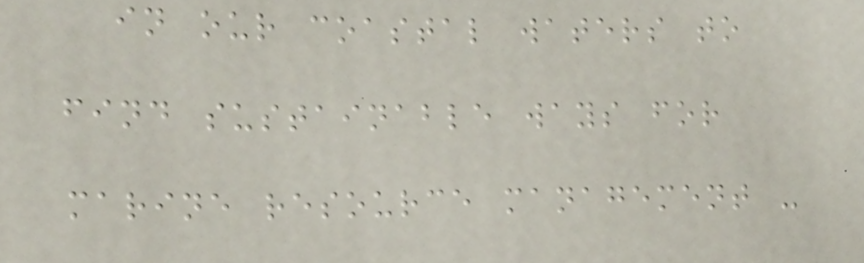in our coastal waters to
find sustainable ways for
marine resource management -
